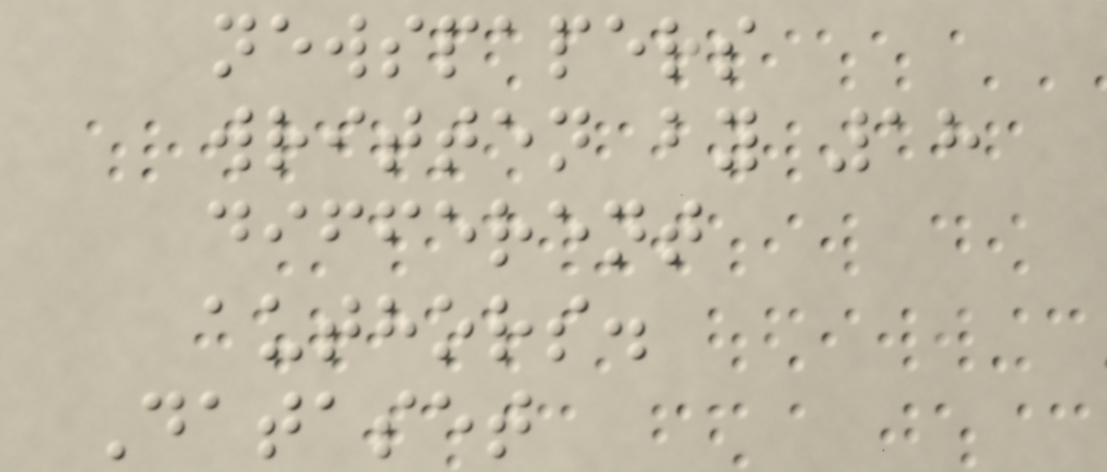newspapers
written by 18
different
authors.
Dataset
